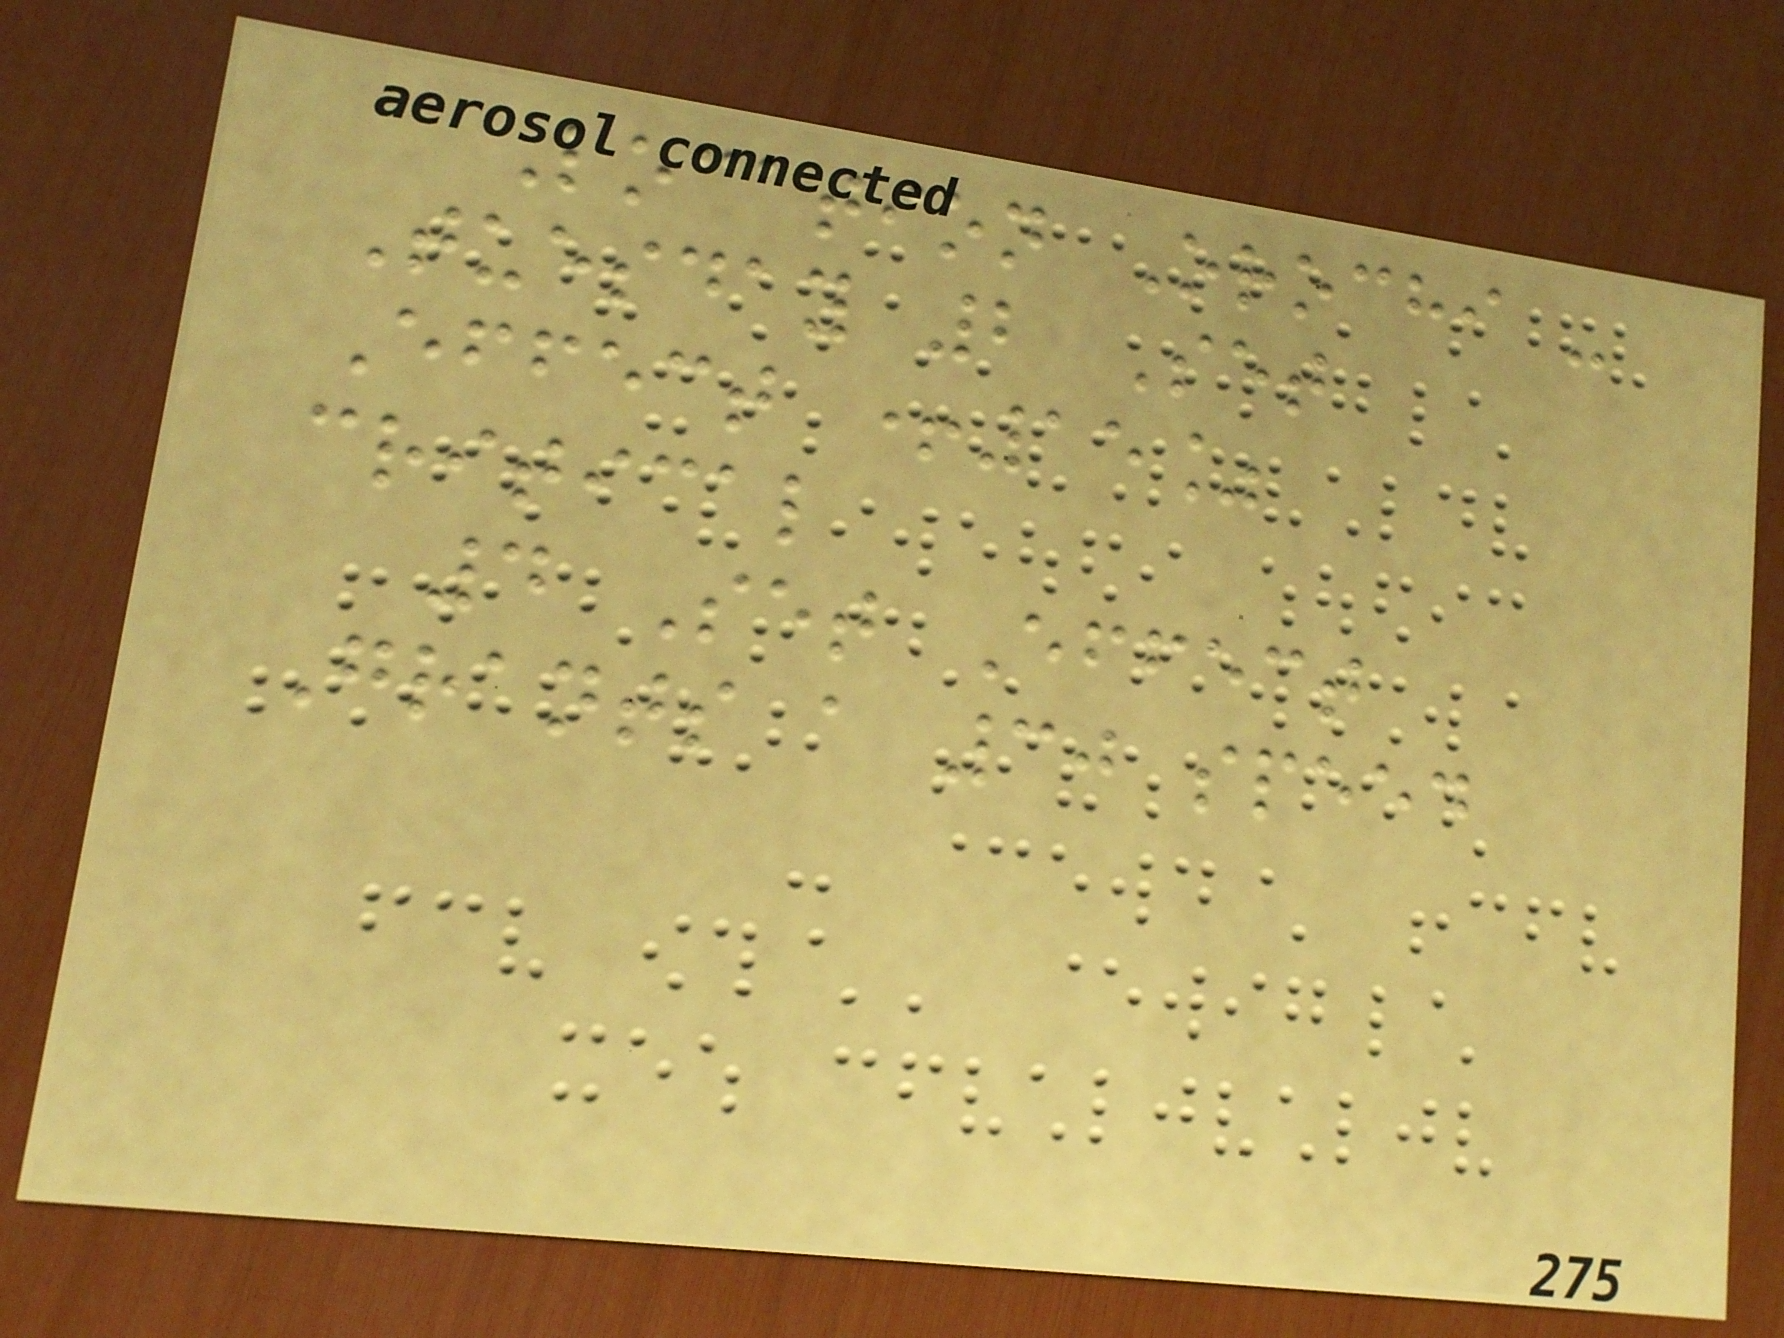Location Orochi -
Tuesday 2 Set
Effect +15%
critical
4 Set Effect
Grants a 30 speed
